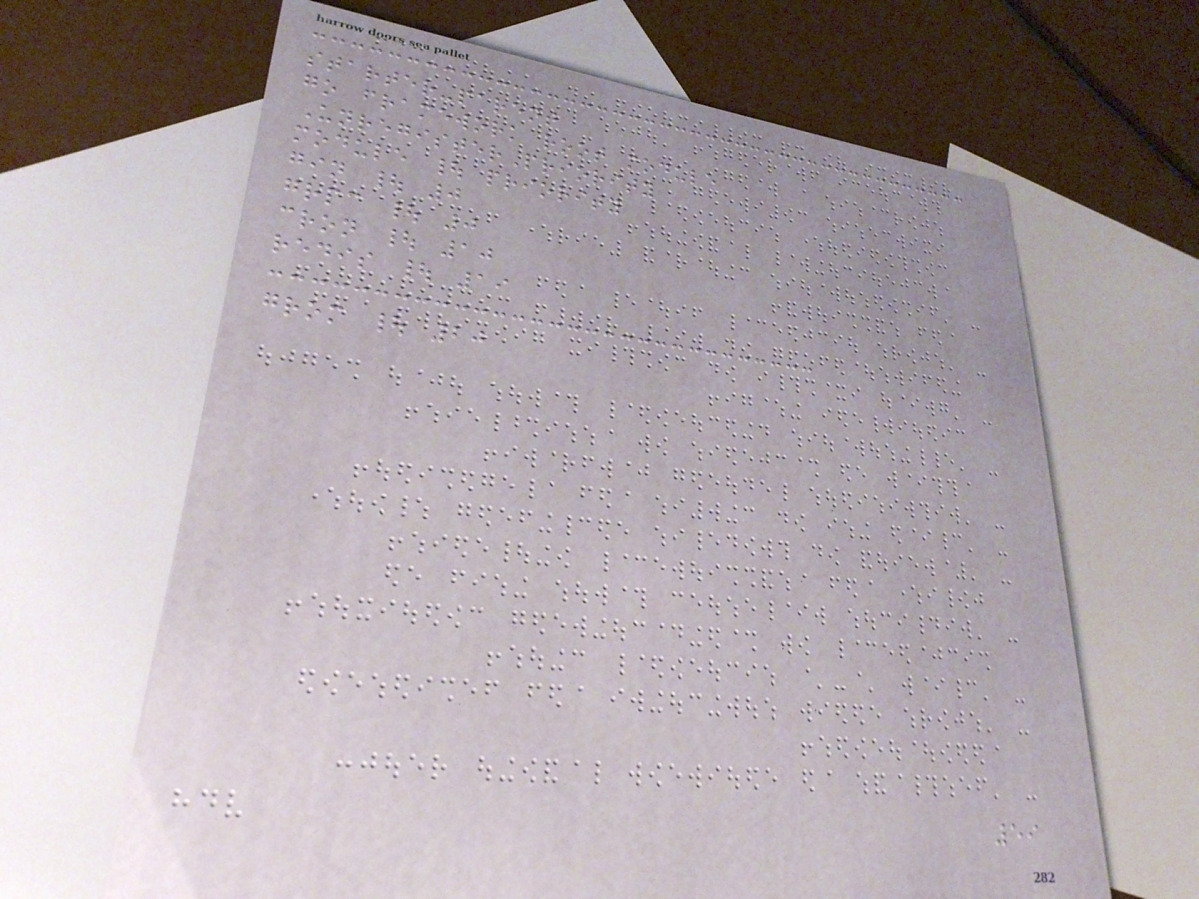starter-parent
go framework root module
UnregisterPriority
module | priority
gin | 0
grpc | 0
cron | 10
redis | 19
grom | 20
59
